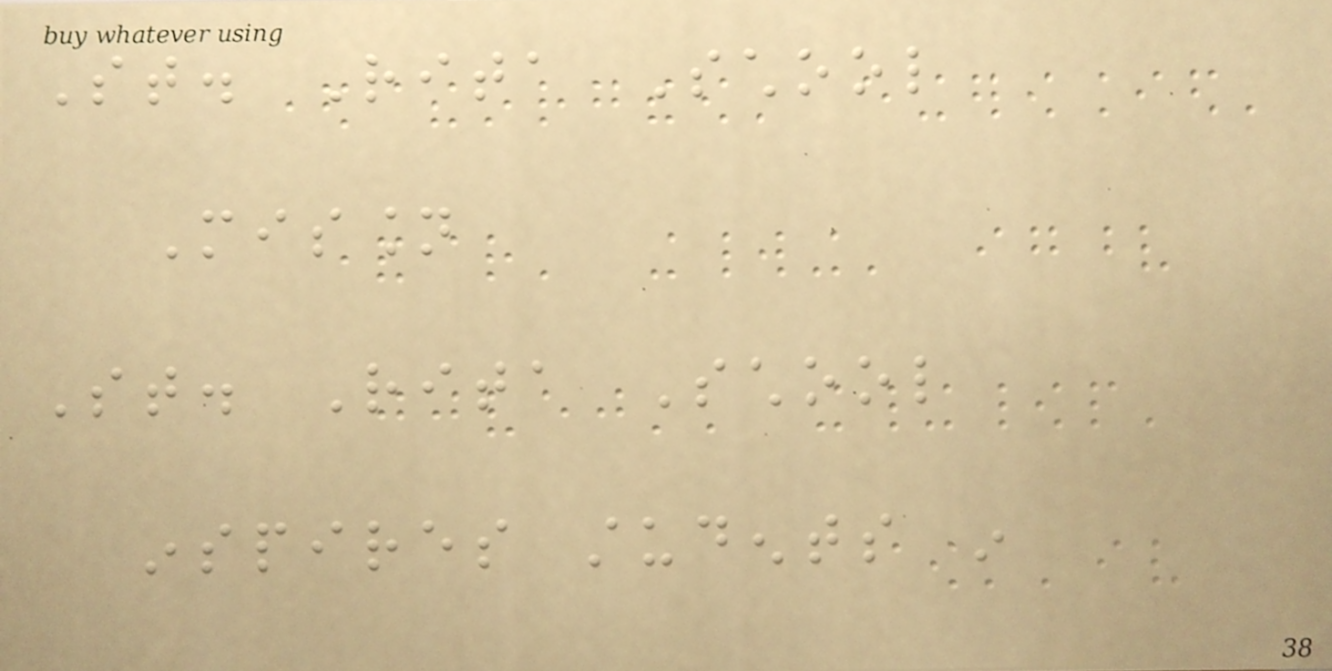St. Rita School
Mission
St. Rita School
inspires students in
